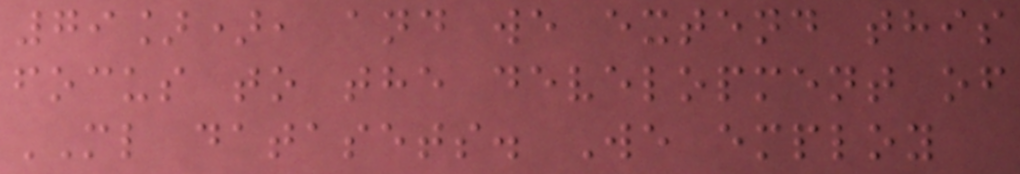79]), and we extend this
focus to the development of
ML datasets. We employ
